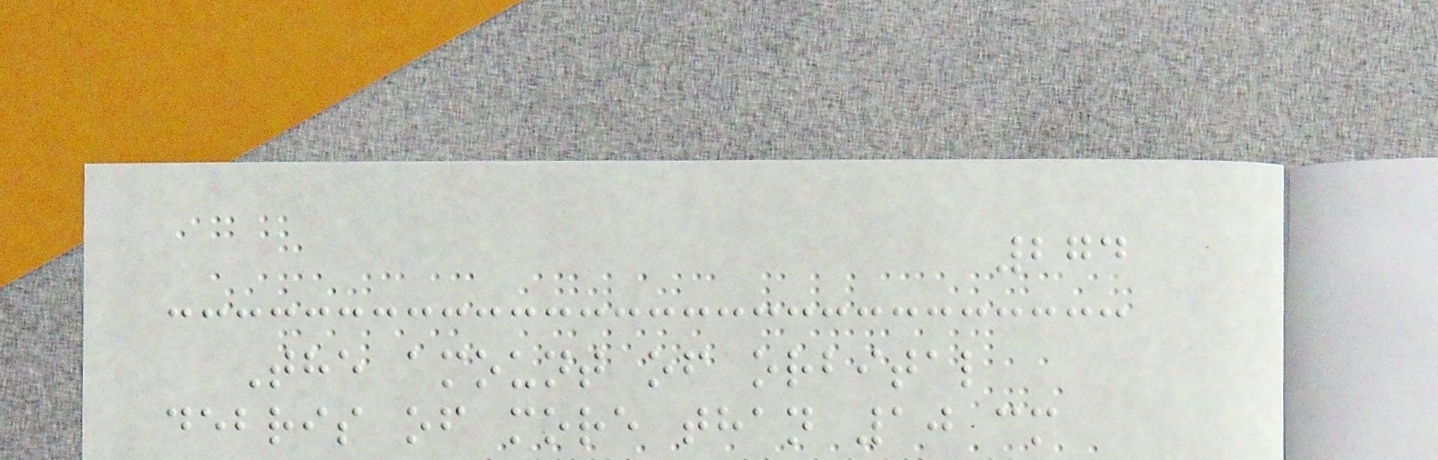274
The amount of orbital
debris of more than 10 cm
